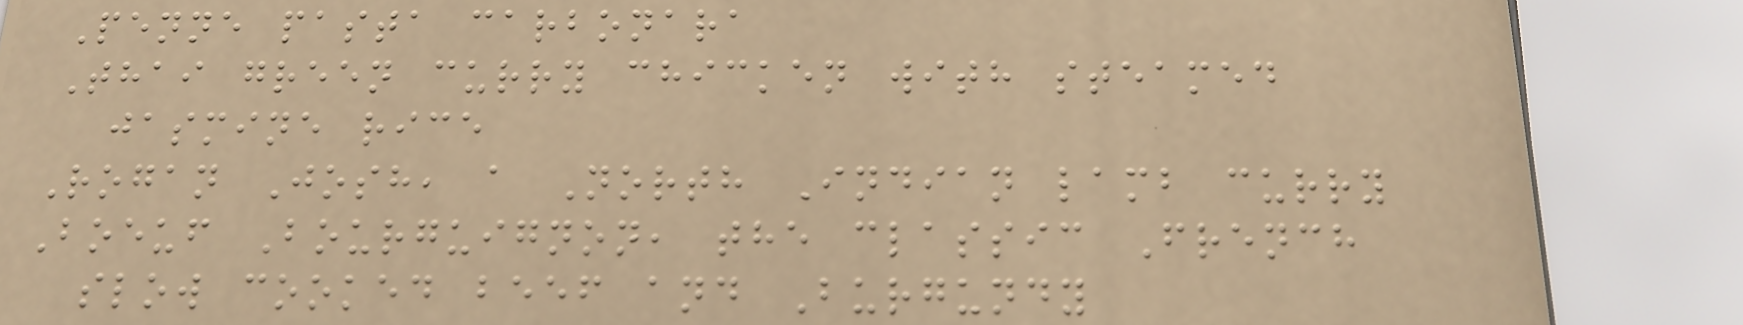Penne pasta carbonara
Thai green curry chicken with steamed
jasmine rice
Rogan Josh, a North Indian lamb curry
Boeuf Bourguignon, the classic French
slow cooked beef and Burgundy
